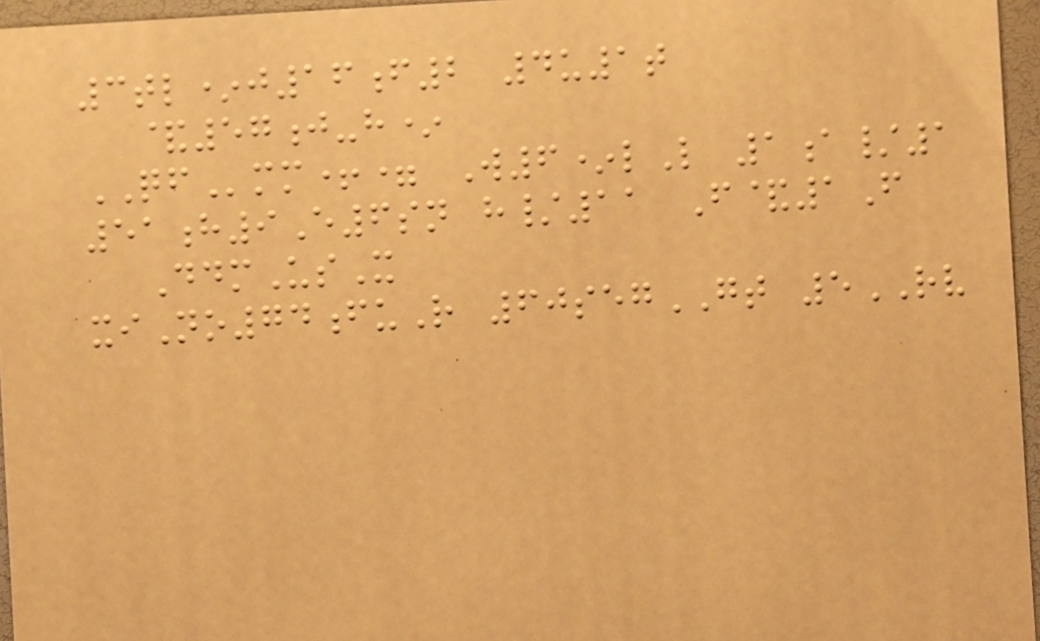3tl*j16f2 4u1t
&57j-h*
QFmm+= W6*lL 1a/1
51h9E6sn h/11 F&1F
DdmUsX
xiNo74fuR 60segGT 5RV
